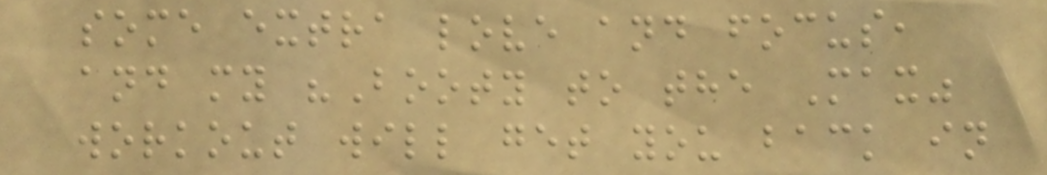some extra love and focus,
and my "Booty to the Max"
workout will get you back in
